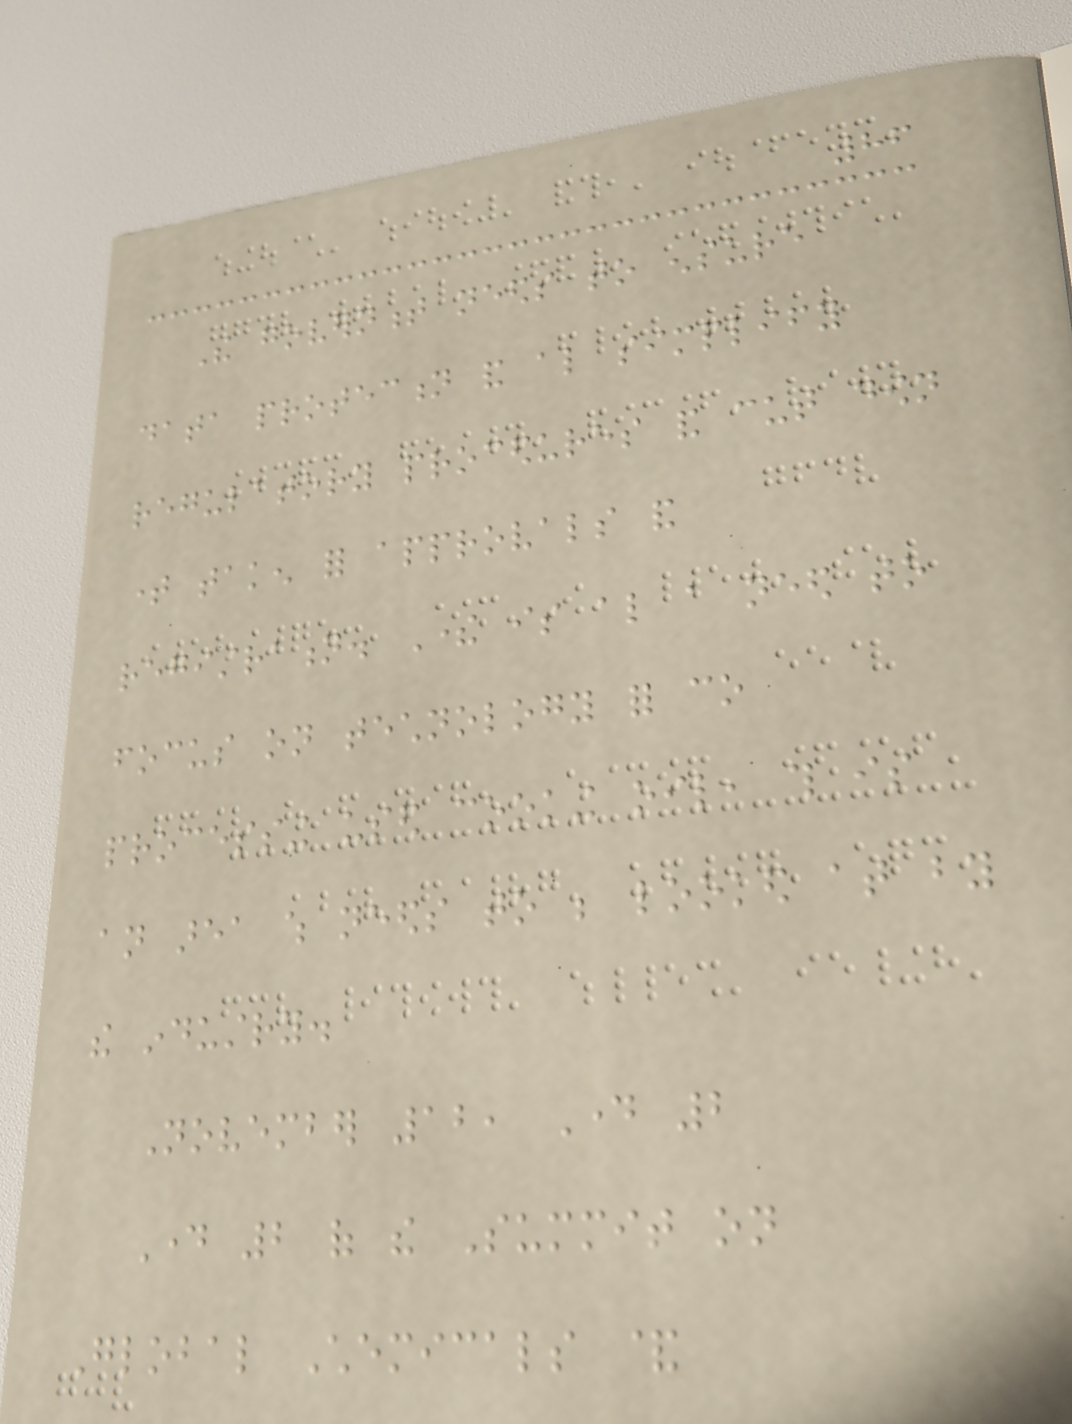86
The government needs to ensure
data protection and also simplify
regulatory procedures and cut down
time taken for approvals and
registration. There is also a need to
focus on technology for co
processing used cooking oil, this is
an area which needs to be looked at by
the industry.
November 12, Day 2
Day 2 of the Summit on
Global Chemicals &
